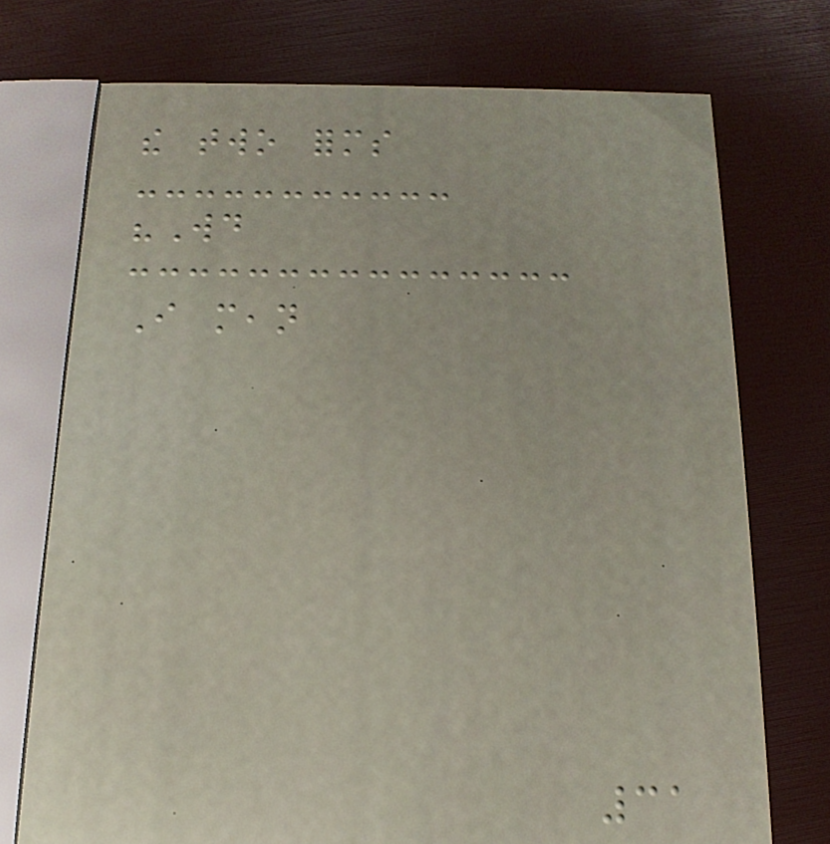the two forms
"Would
I mean
31
